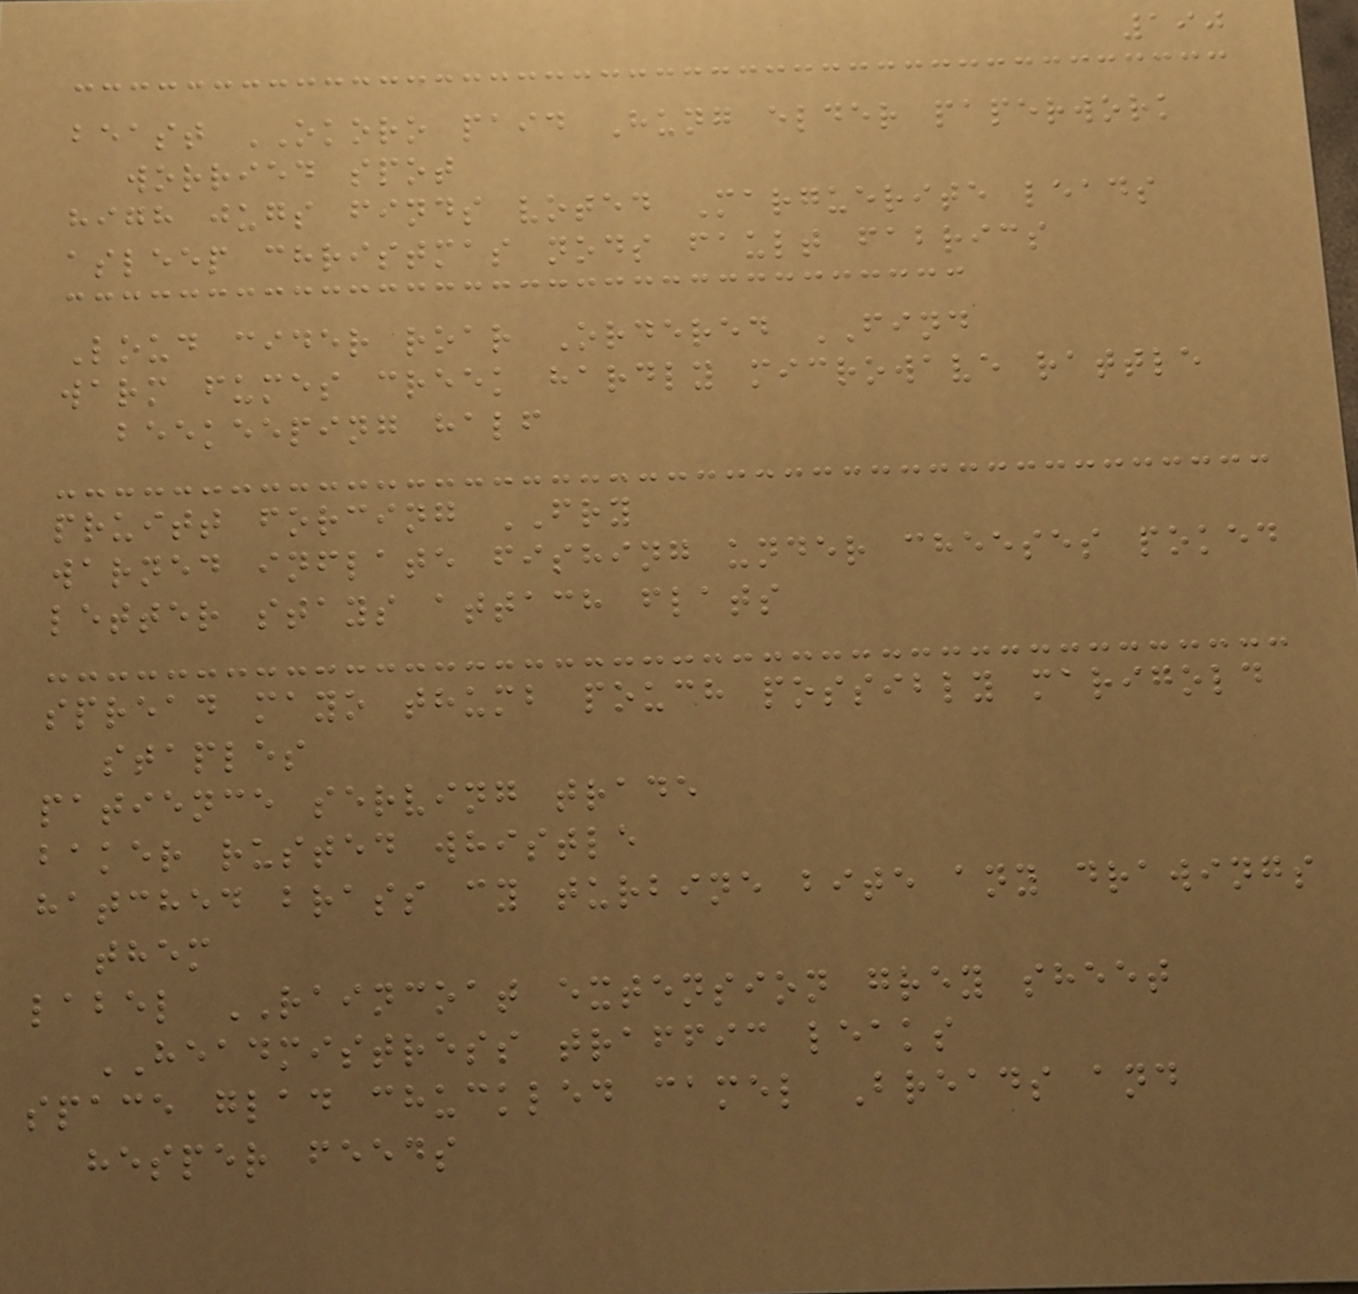190
beast OKORO paid Hung elder paperwork
worried spot
high jugs finds voted Marguerite leads
asleep christmas nods fault fabrics
Loud cider roar Ordered FIND
warm fumes creek hardly microwave rattle
beekeeping half
pruitt forcing FRY
warned inflate fishing under cheeses poked
letter stays attach flats
spread mayo thumb pouch possibly marigold
staples
patience serving trade
baker rusted whistle
hatched brass cy turbine bite any drawings
them
label RAINCOAT extension grey sheet
HEADMISTRESS traffic leaks
space glad chuckled camel Breads and
hesper feeds
